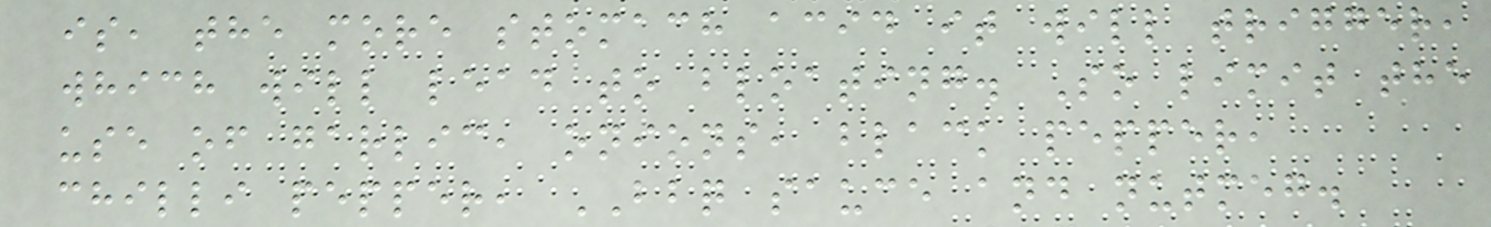is, the more stomach acid it will trigger,
which will lead to bloating. So limit the
use of garlic, onions, black pepper,
chilli pepper, BBQ sauce and nutmeg.
